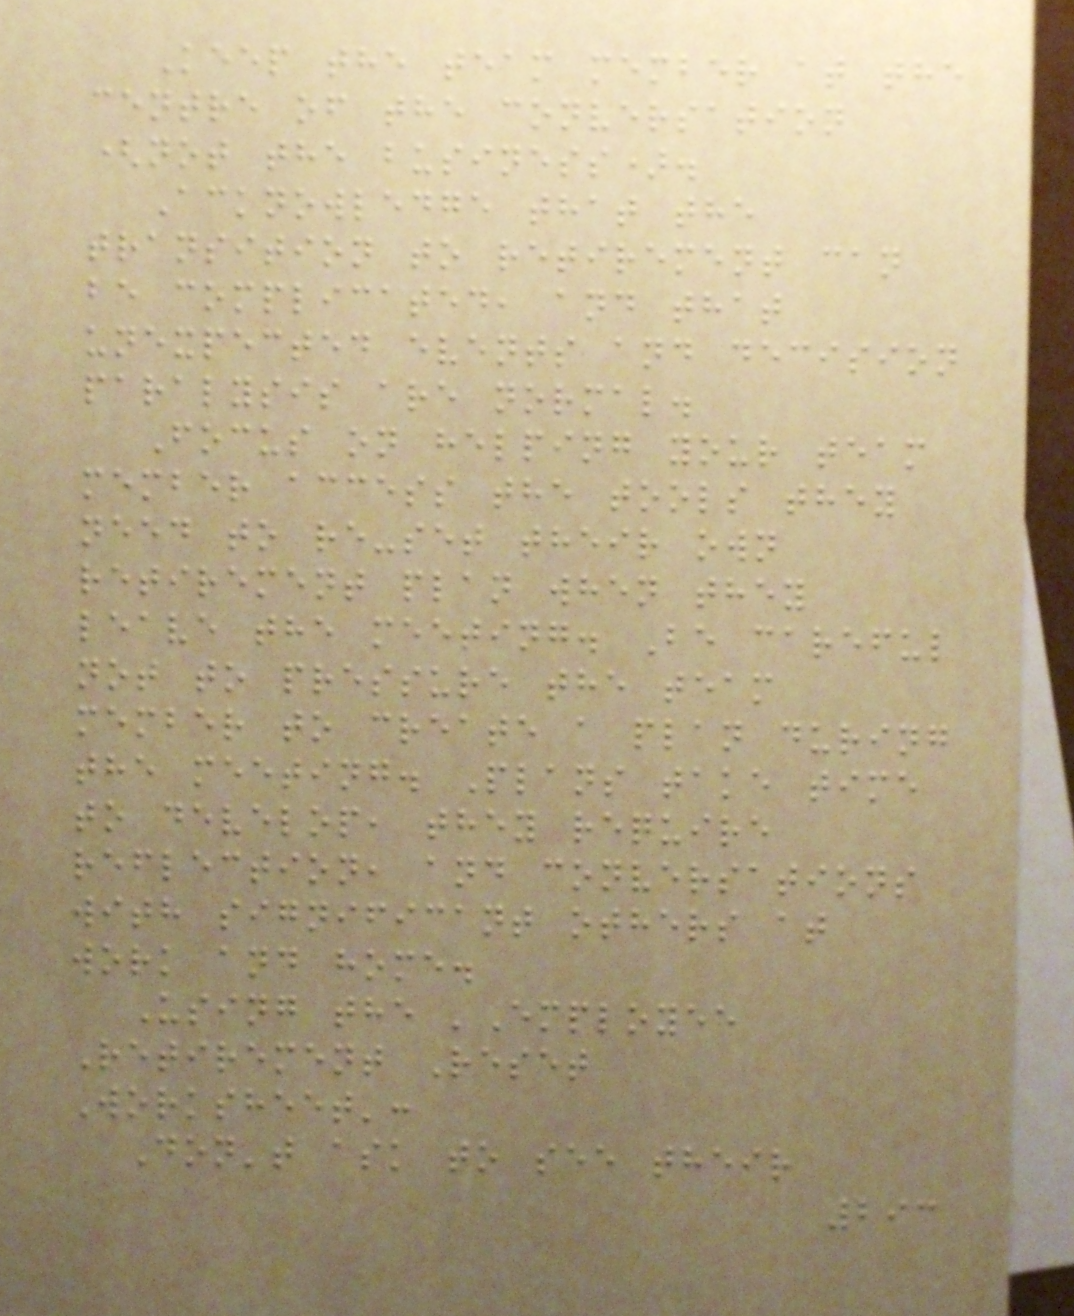Keep the team member at the
centre of the conversation
(not the business).
Acknowledge that the
transition to retirement can
be complicated, and that
unexpected events and decision
paralysis are normal.
Focus on helping your team
member access the tools they
need to re-set their own
retirement plan when they
leave the meeting. Be careful
not to pressure the team
member to create a plan during
the meeting. Plans take time
to develop, they require
reflection, and conversations
with significant others at
work and home.
Using the 'Employee
Retirement Reset
Worksheet':
Don't ask to see their
293
